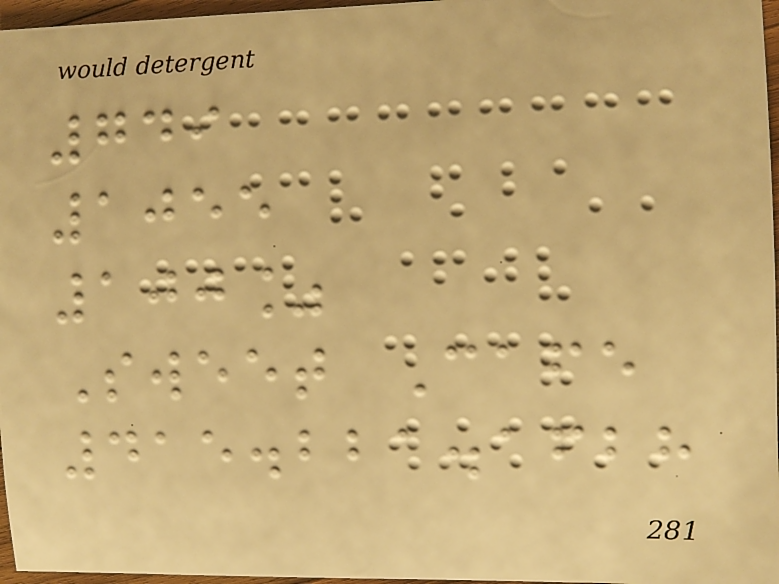749
1055
100%
Sweet Cafe
415.221.1628
